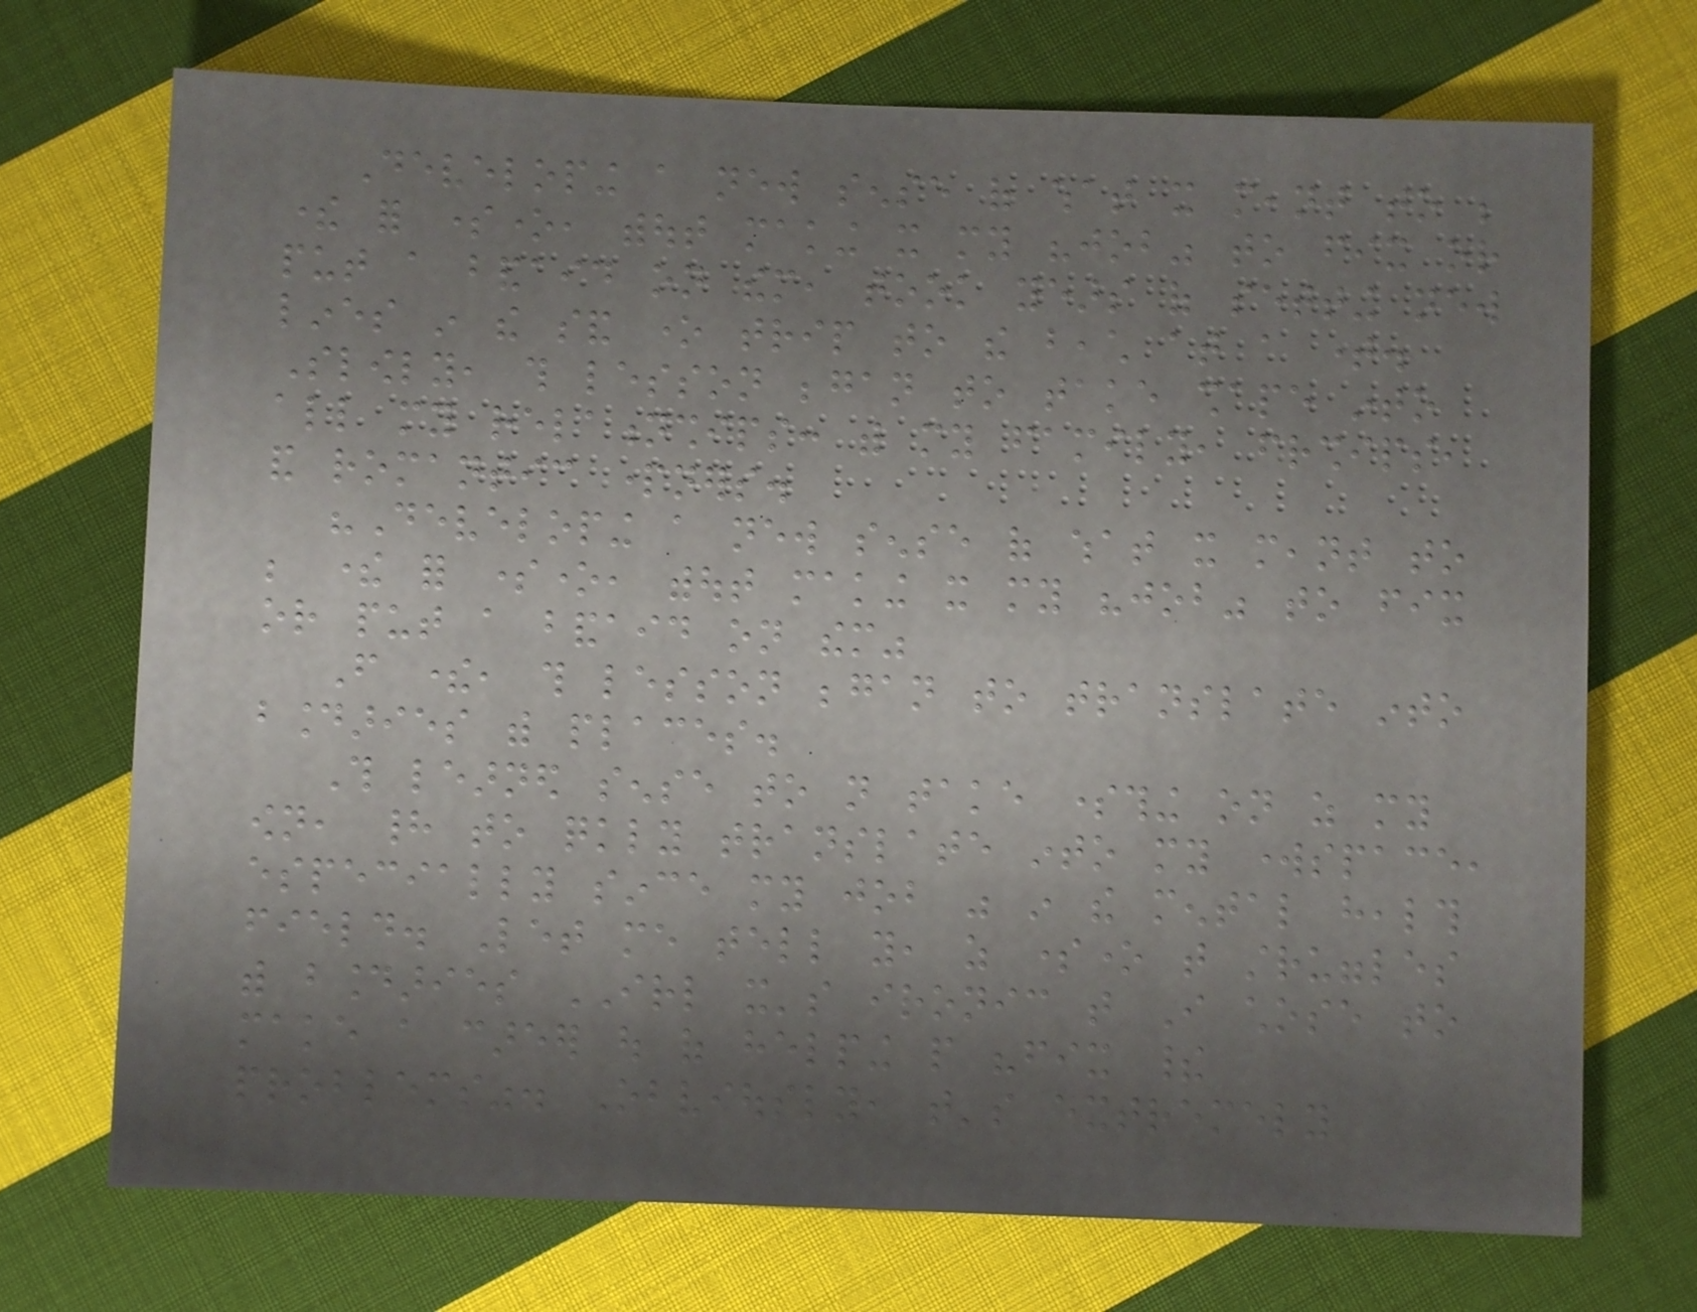Developing a new sense of what it meant to be
there for someone, without making it my "job" to fix or
put a bandaid on them, took years of setting new
lines in the sand one trip to the beach at a time.
Slowly, this lesson began to take shape into
all my relationships: with my family, friendships,
and romantic partners.
"Developing a new sense of what it meant to
be there for someone, without making it my "job" to fix
or put a bandaid on them"
From there, this lesson began to translate into
boundaries with places.
This learned sense to not take something on as my
own, had to quickly translate into my workspace,
especially since my job was in the mental health
field. Let me tell you, as someone that struggles
with boundaries IRL it's ironic that I chose to
make a career out of helping people "fix their
problems". Obviously, that's extremely
